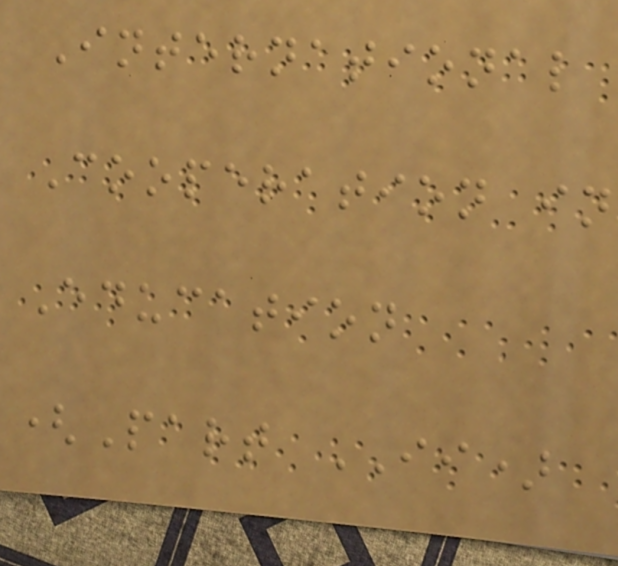International
Cooperation in
Education
(Part II)
